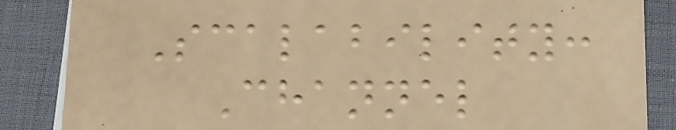Scalability:
Channel
